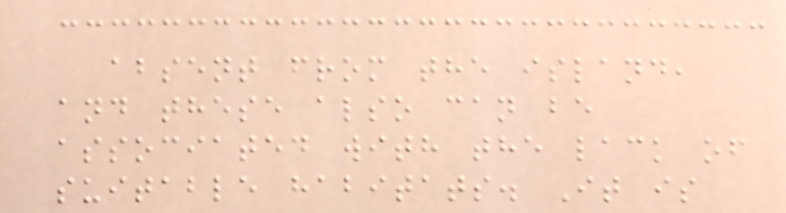absent from the island,
and these also can be
associated with the lack of
suitable habitats. It is
